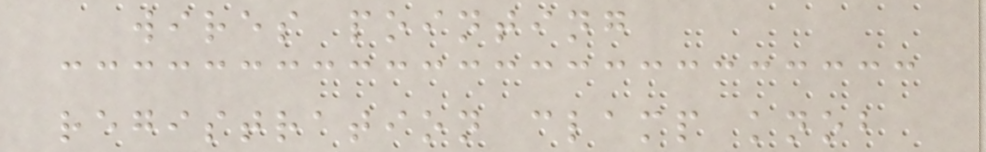wires pointing
registration clamp knob
